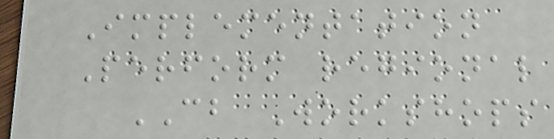Implementation
Perform regional
CB Workshops
